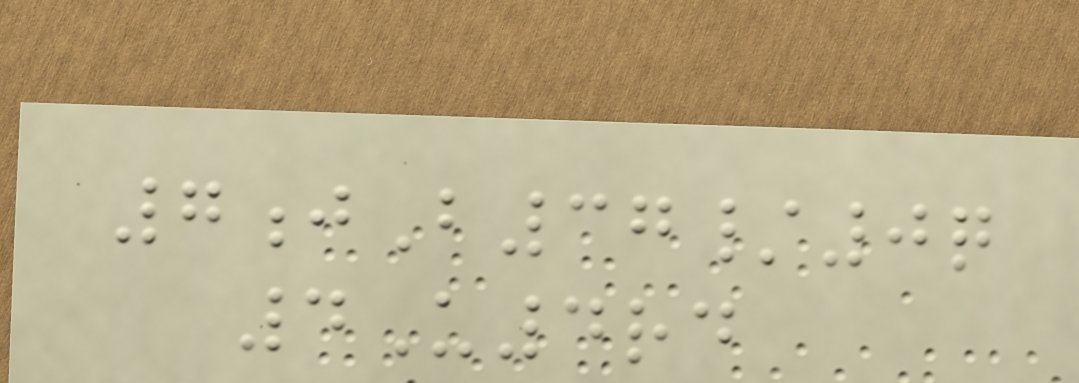7jB37/0q
4U4rd
